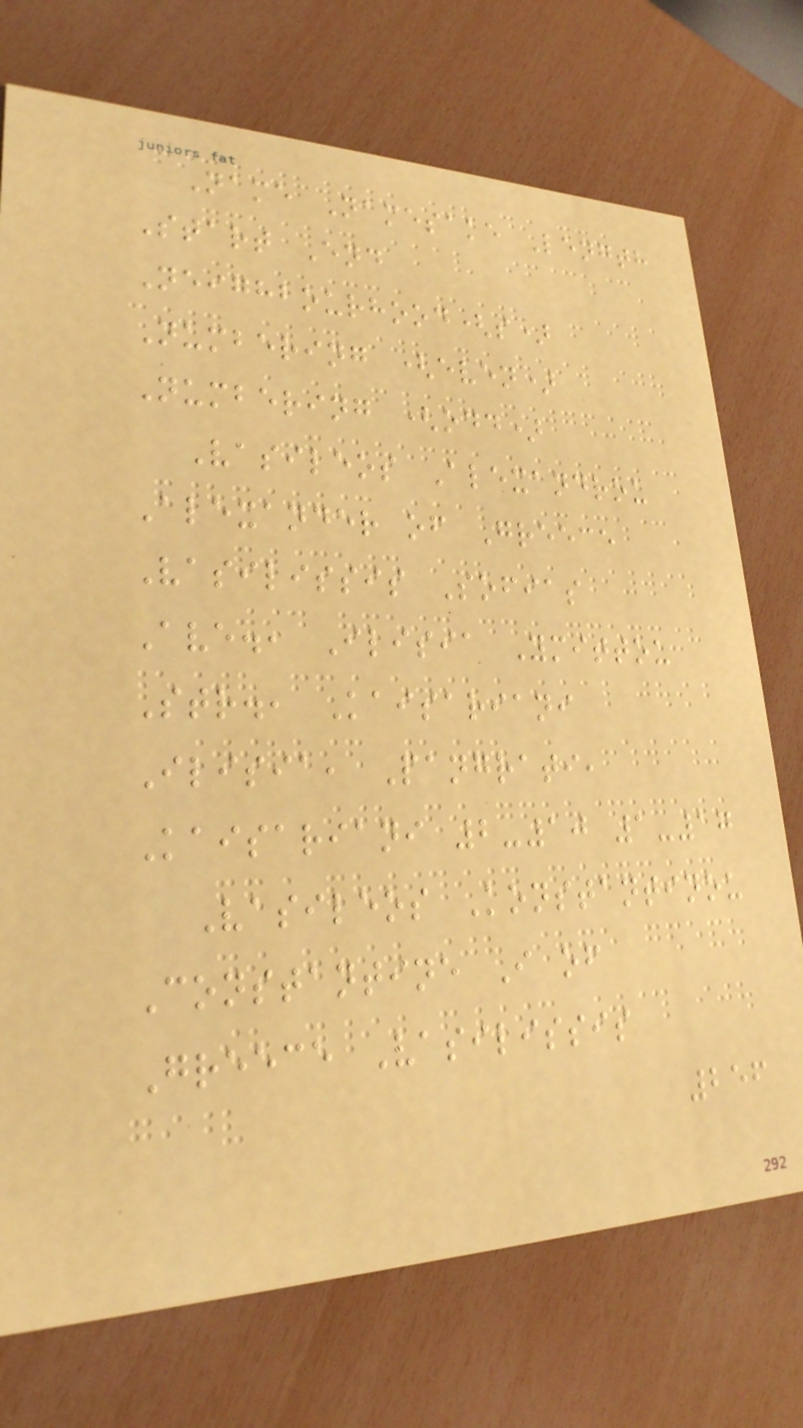Name Namesake Length
Start End
Neighbourhood(s)
Numbering (even)
Numbering (odd)
Vasileos Alexandrou
Alexander of Greece
Vasilissis Sofias
Ave., Ilisia Ymittou
Str., Kaisariani
Ilisia, Pangrati,
Kaisariani 2-10 1-17
Vasileos Konstantinou
Constantine I of
Greece Vasilissis
256
